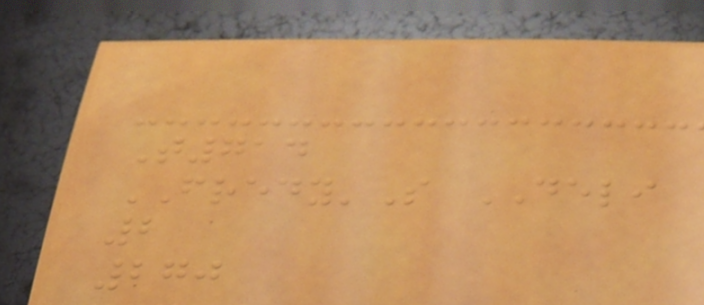T714
FREDY'S DELI
2
270
